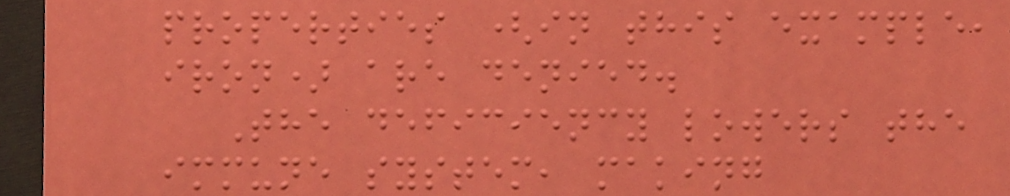properties (in this example,
iron) are denied.
The deficiency lowers the
immune system, making
